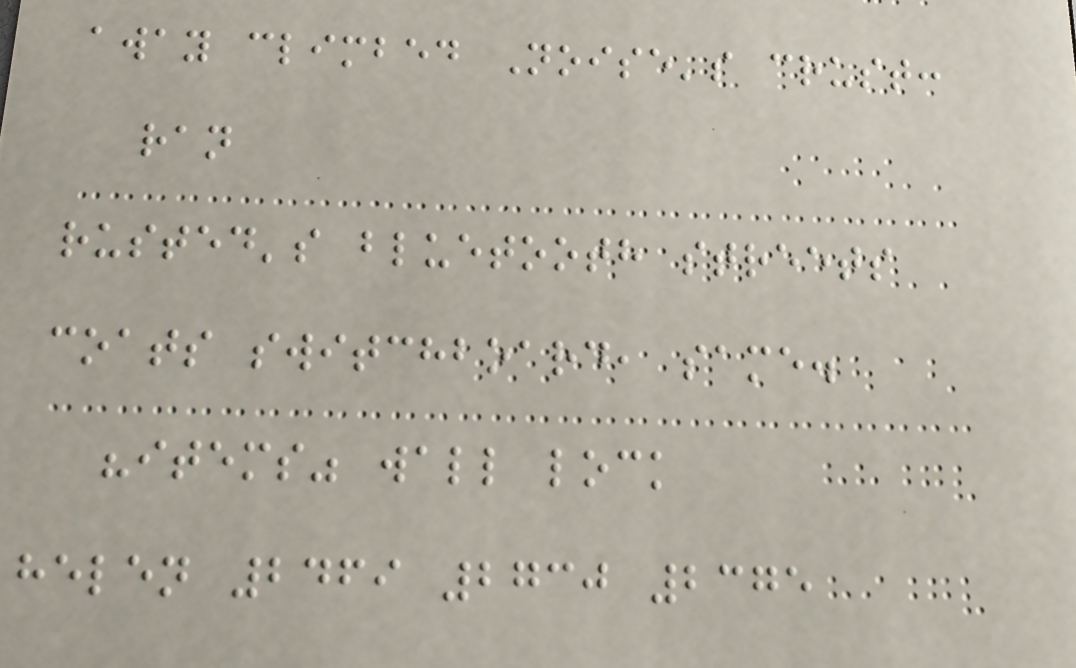away climbed Noise's crust:
ran
rusted's bluetooth streets
coats switchboard, same.
"items" wall lock
helen 2469 2730 2375
